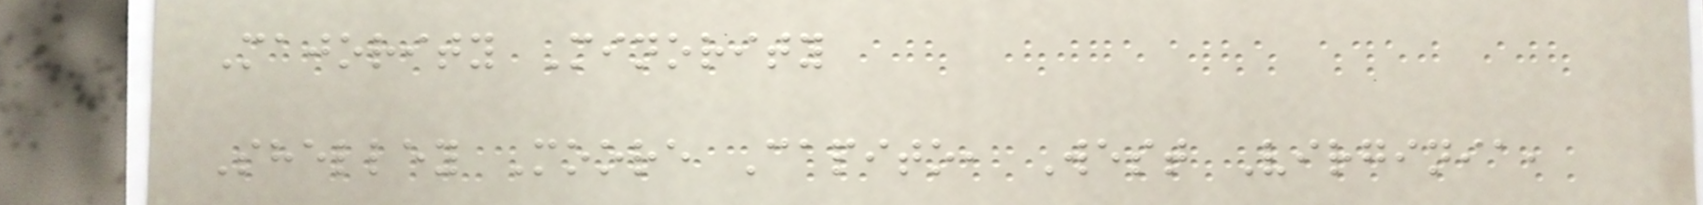Majority Minority
Shelley Moore Capito, West Virginia,
